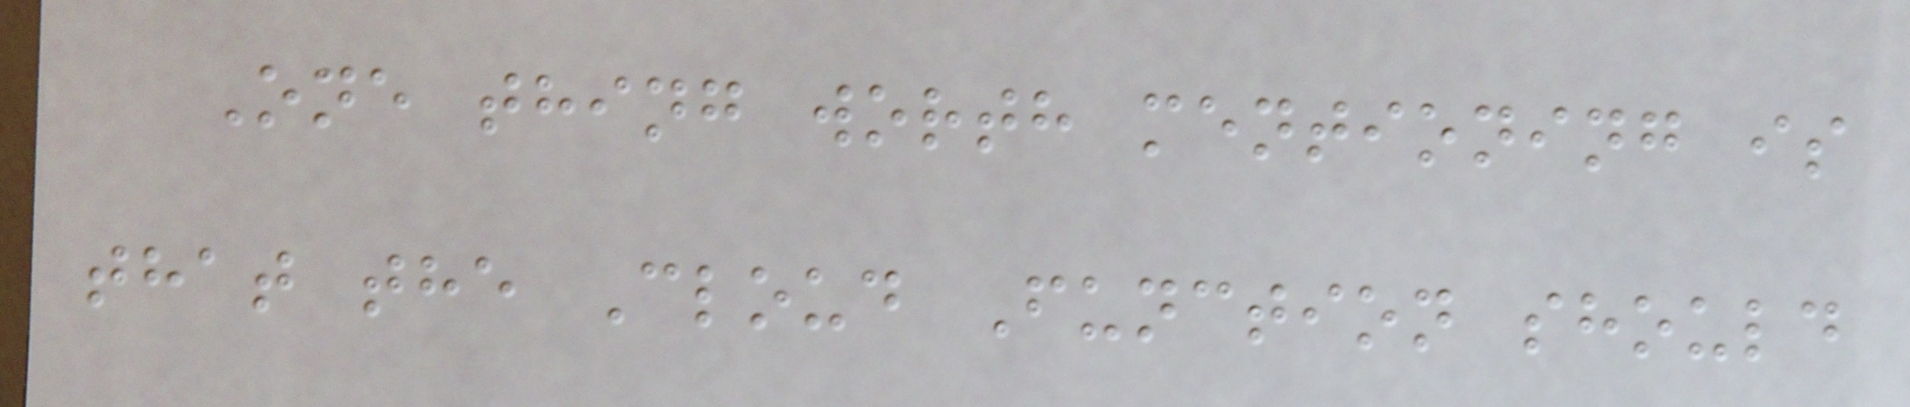One thing worth mentioning is
that the Cloud Function should
